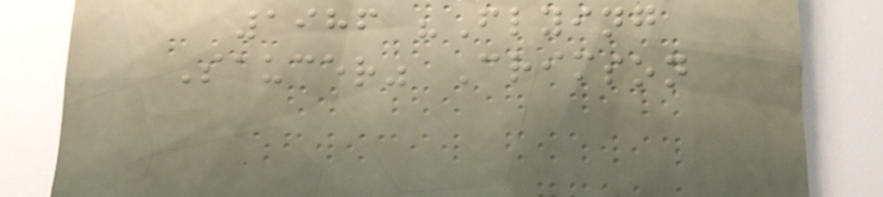1986 "Flying
Saucer" Crimson
